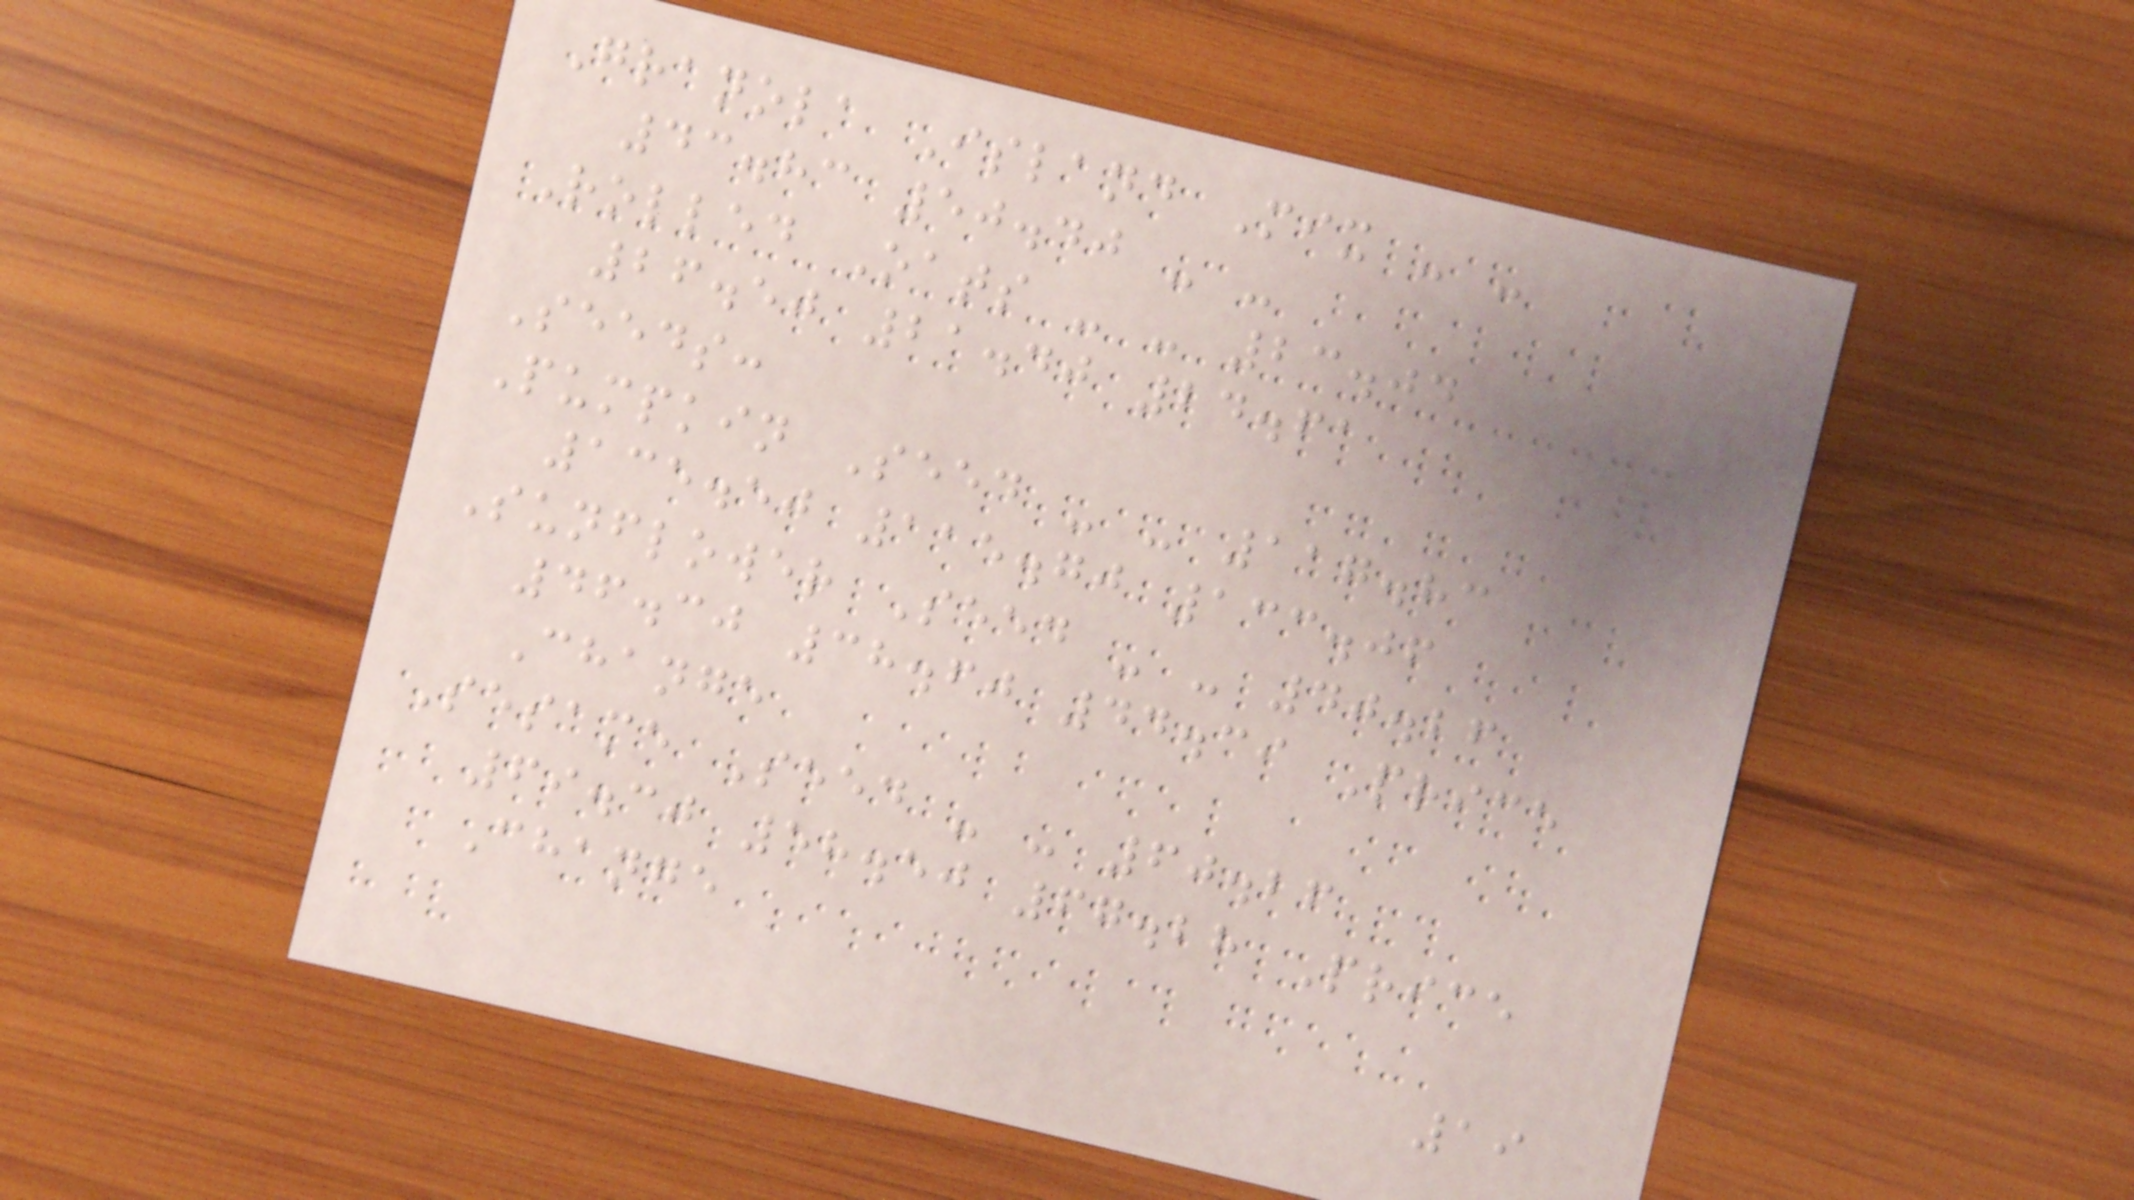Granola Island Mix - -
43.83 50.40 - -
Rolled Oats - - 23.04
26.50 21.40 24.61
Seeds:
Pumpkin Seed - - 117.83
135.50 115.70 133.06
Sunflower Seed - - 40.26
46.30 38.60 44.39 Price
Change
Sesame Seed - - 60.26
69.30 58.50 67.28 Price
Change
19
